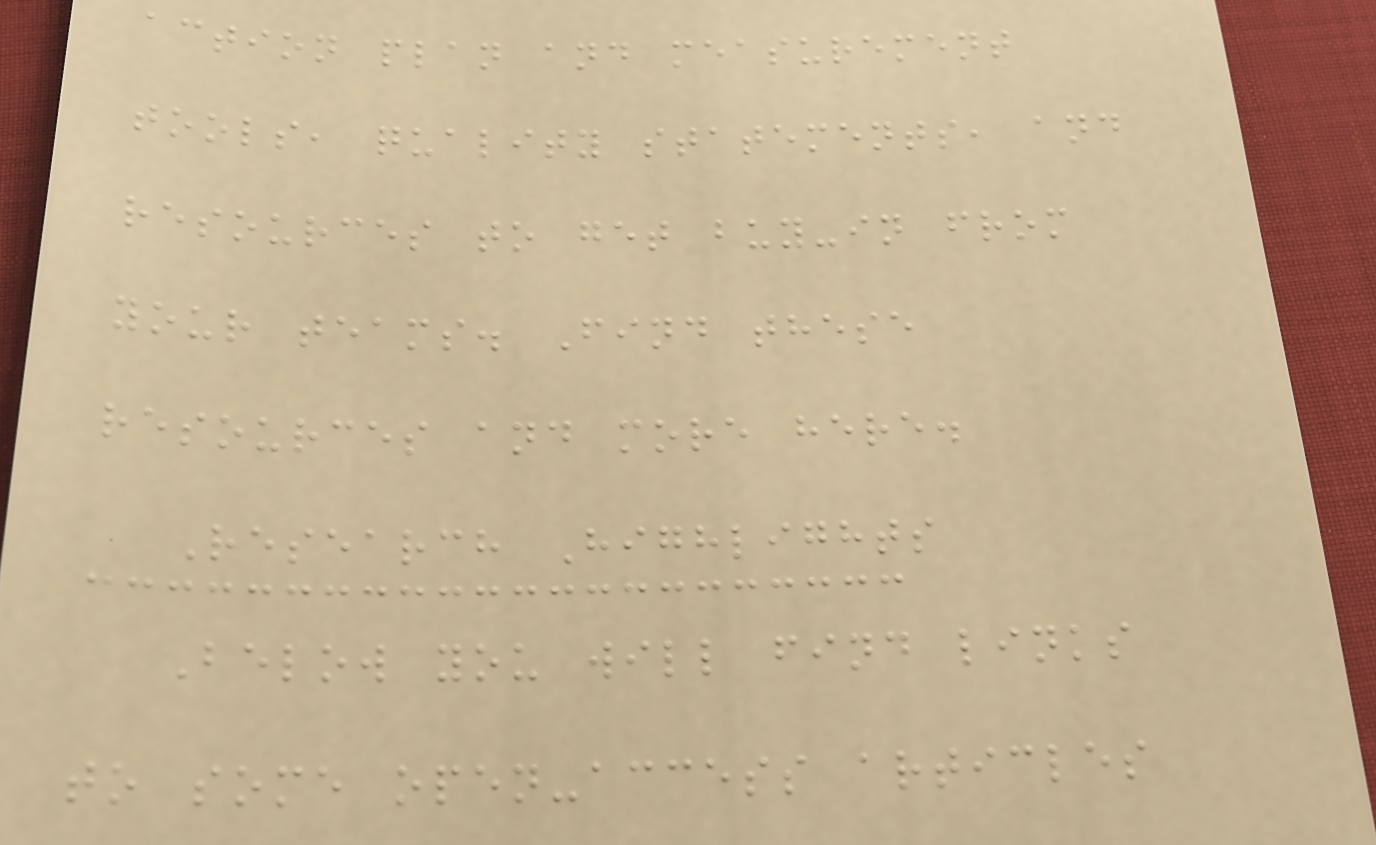action plan and measurement
tools, quality statements, and
resources to get buy-in from
your teams. Find these
resources and more here.
Research Highlights
Below you will find links
to some open-access articles
